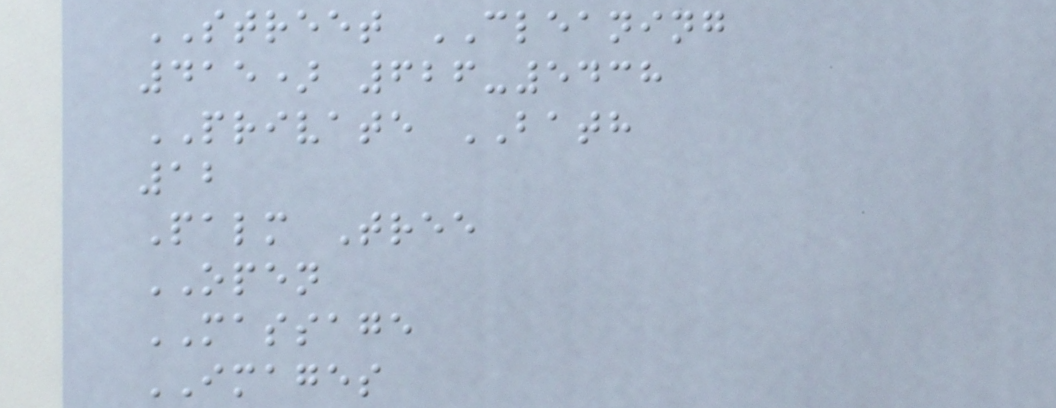STREET CLEANING
415) 626-5438
PRIVATE BATH
12
Palm Tree
OPEN
MASSAGE
IMAGES
